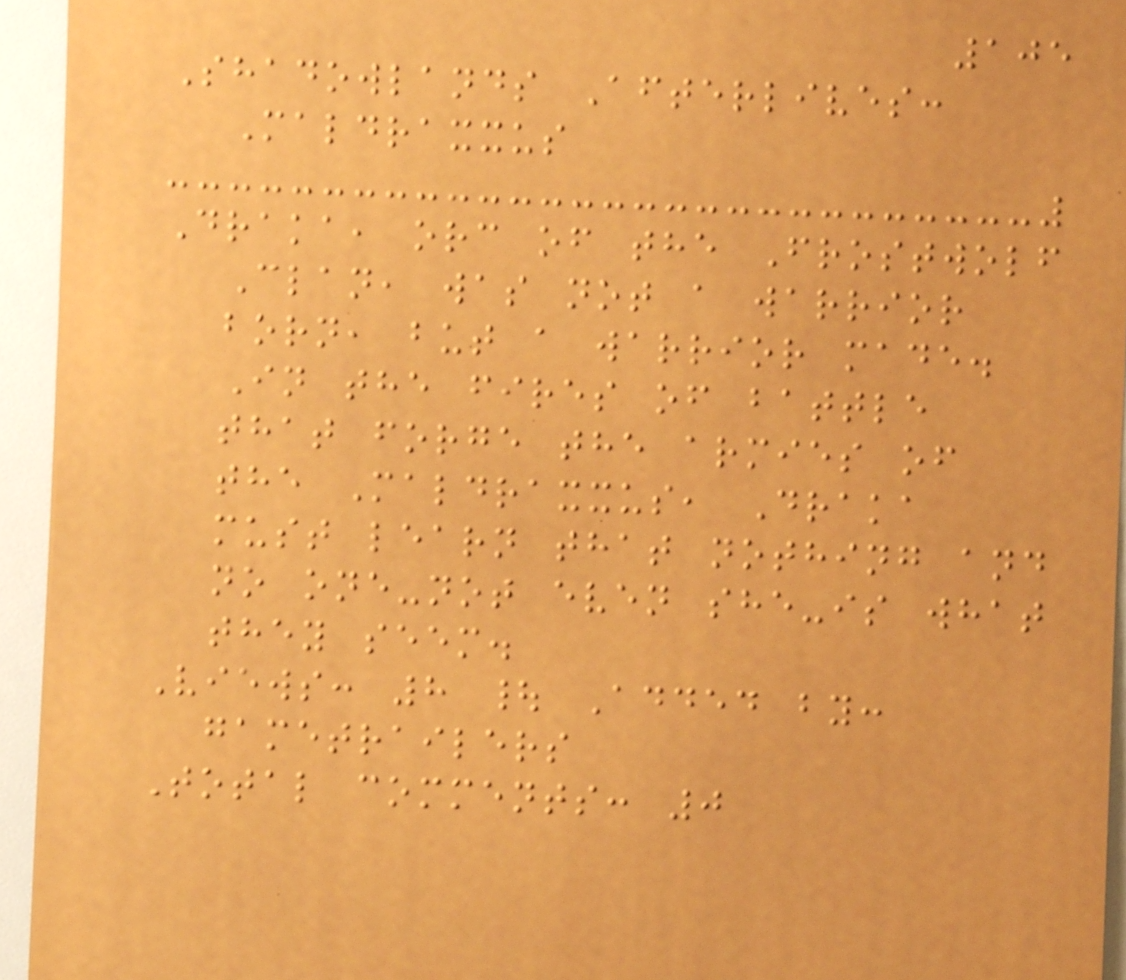105
Shadowlands Afterlives:
Maldraxxus
Draka, orc of the Frostwolf
Clan, was not a warrior
born, but a warrior made.
In the fires of battle
that forge the armies of
the Maldraxxus, Draka
must learn that nothing and
no one-not even she-is what
they seem.
Views: 8 | Added by:
gametrailers
Total comments: 0
